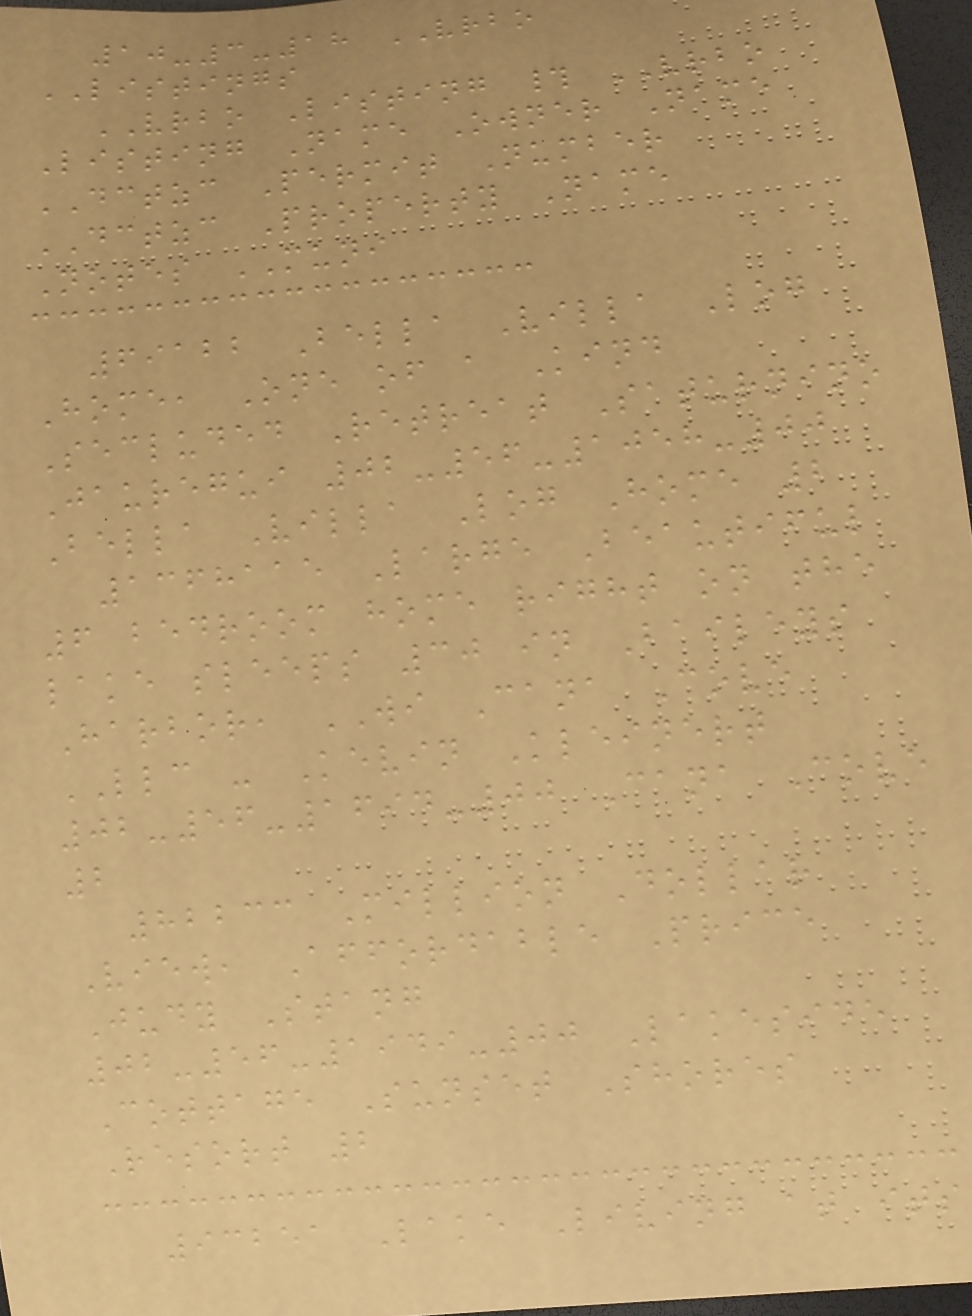10-3-18 VRBO
LISTINGS
VRBO Listing # VRBO
Listing Name Owner Name
DCTZC Permit Number
DCTZC Property Name
Notes MUNI
69122 Bella Villa Log
Home, One of a Kind
Secluded Retreat Saturnino
Jauregui 02-56-1058-00
Bella Villa Log Home 2
1368115 Large Beautiful
6 bedroom home right on the
lake sleeps 30 in Baileys
Harbor, WI Cana Cove
LLC - Kevin Kleinert
02-56-1694-00 Cana Cove
2
82233 Million Dollar
View, Affordable Price
Judy Stang
02-56-1949-00 Lakeside
Cottage Sunset Shores
Resort 2
93251 Lake Living at its
